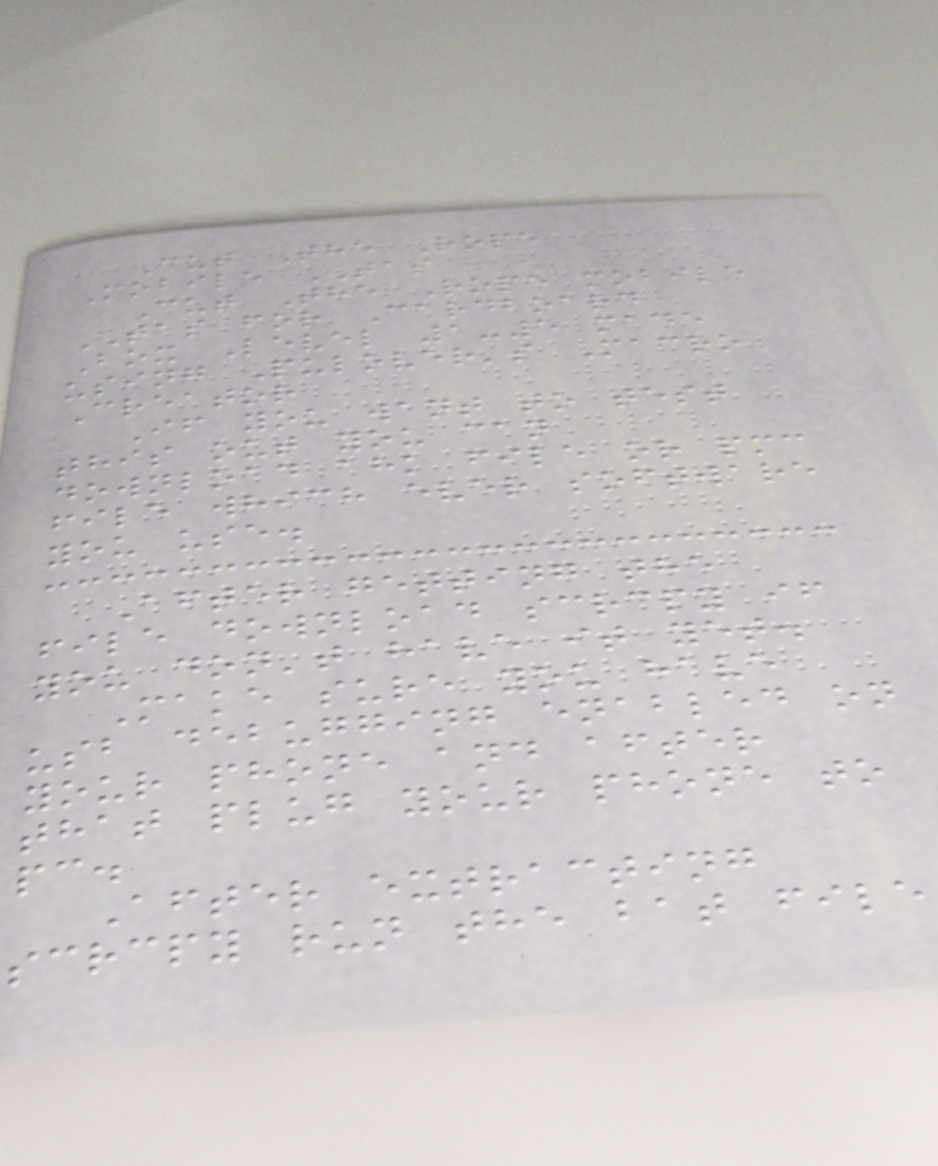Cut The Rope
Mobile TAS
Cut The Rope mobile
TAS for Cardboard
Box Level 1-5 made
using Pulover's Macro
Creator
If you want to test
this out you can
download ahk file or pmc
file which ever software
you use.
After getting the
file download scrcpy if
you don't have it yet.
Make sure you have
usb debugging enabled on
your phone and after
that plug your phone to
pc.
After extracting
scrcpy run the bat file
